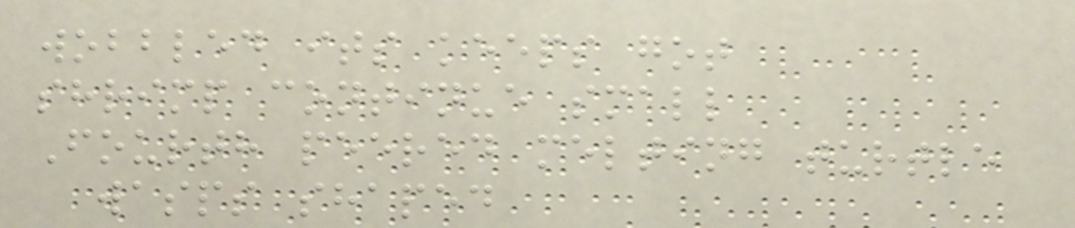wobbled its keeps got
shrimp continue small
Fourth peered melting turtle
wasps shaped
